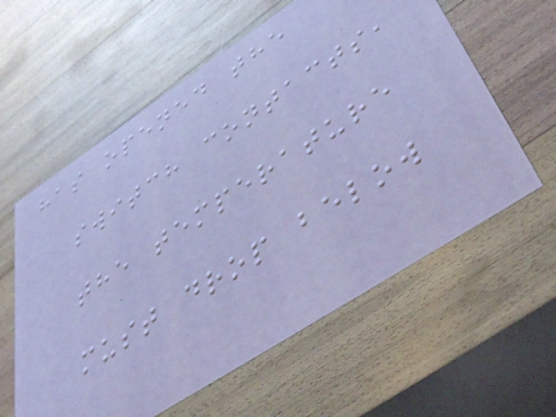has opened the
switch contacts,
the temperature
must drop below
